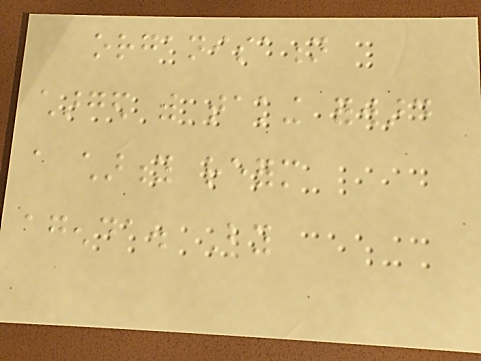organisation
charged with taking forward
a charity reform
agenda. By
